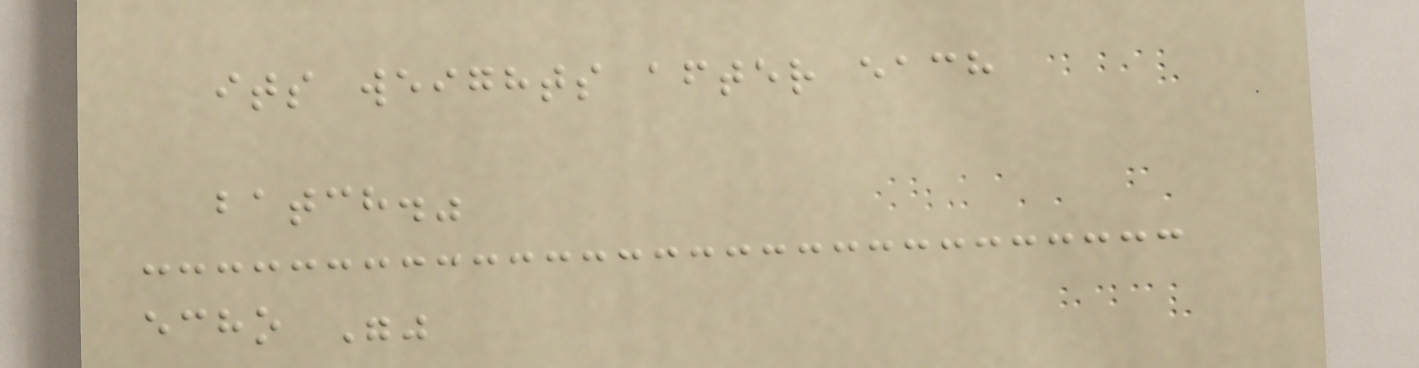its weights after each
batch."
echo ""
